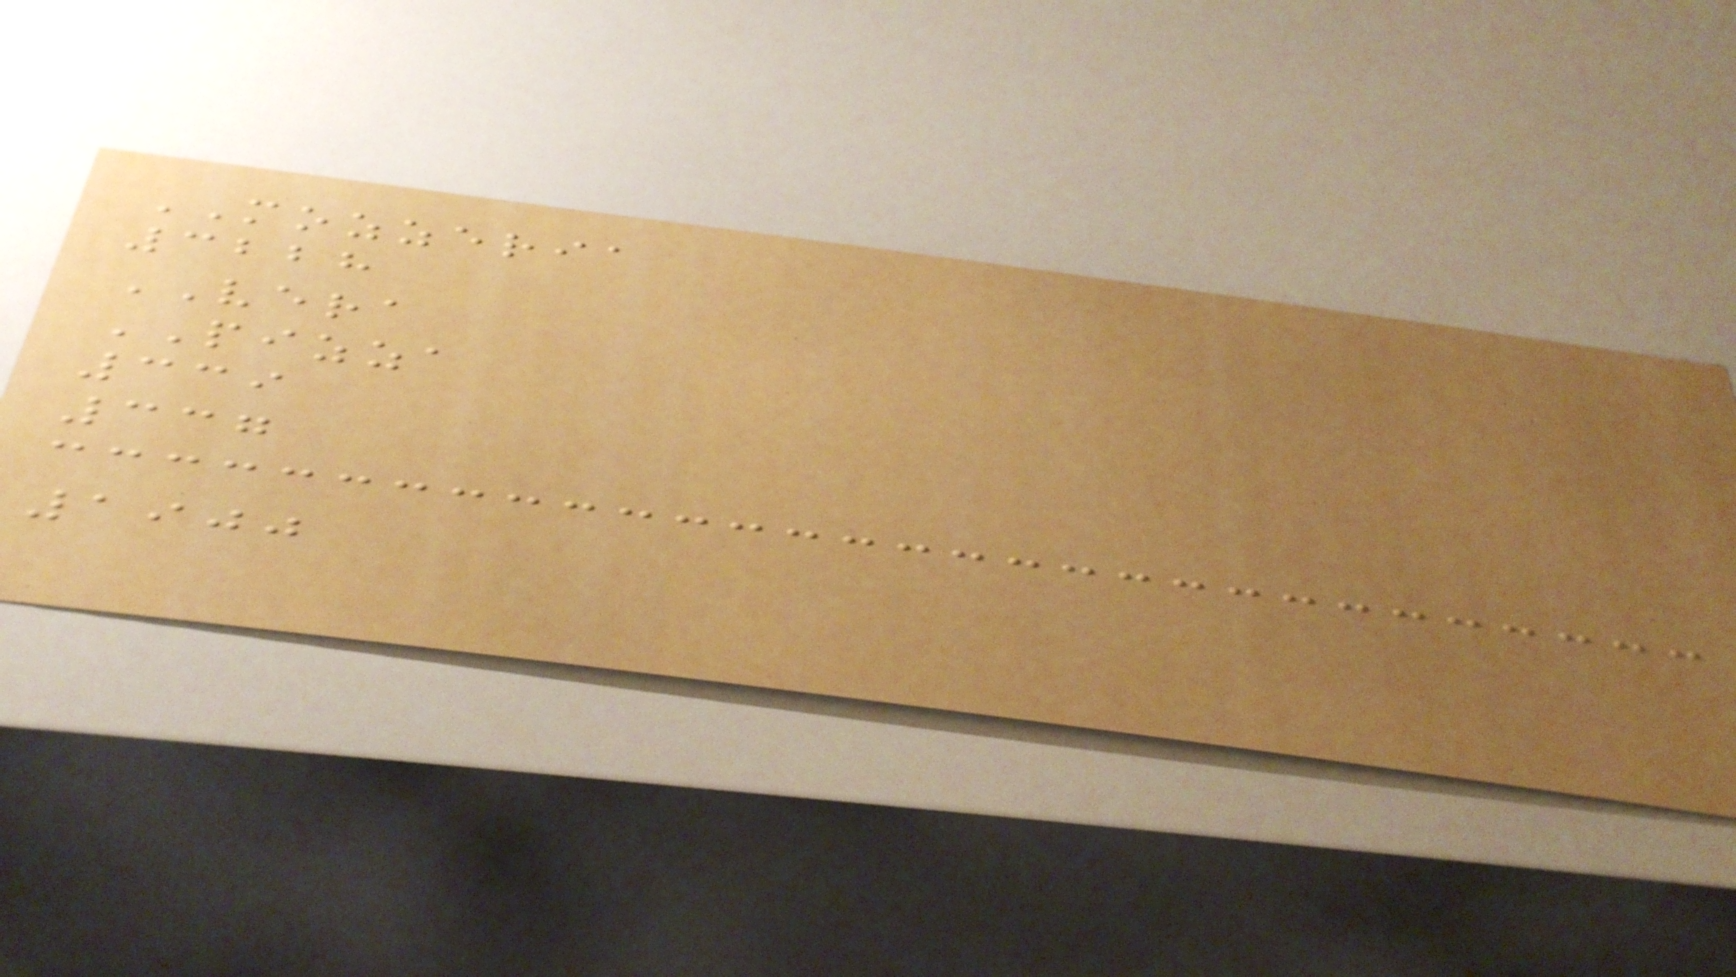MOZZERIA
3228
VERA
PIZZA
339
337
1900
